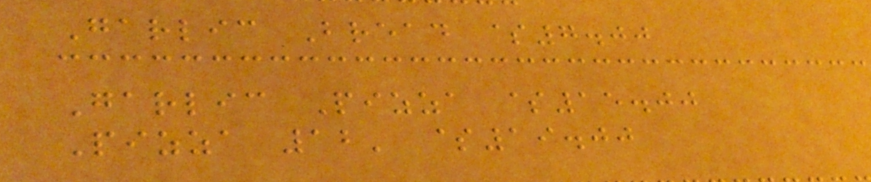Garlic Bread $7.00
Garlic Pizza $15.00
Pizza 12' $19.00
